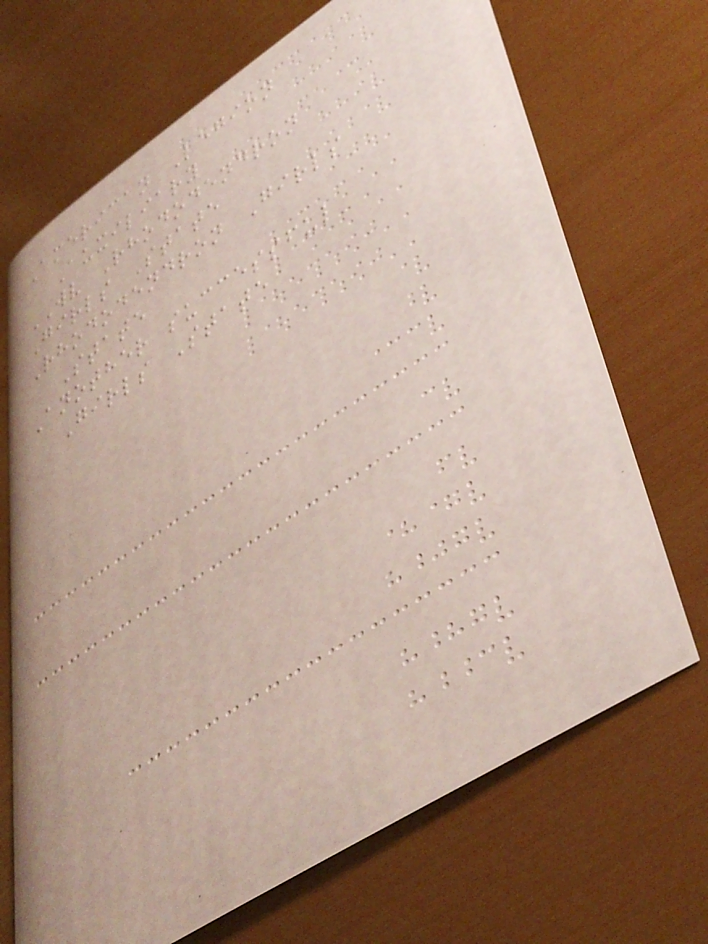American Legion
Auxiliary
WV Rhododendron
Girls State
Rhododendron Girls
State
Another successful
Girls State
